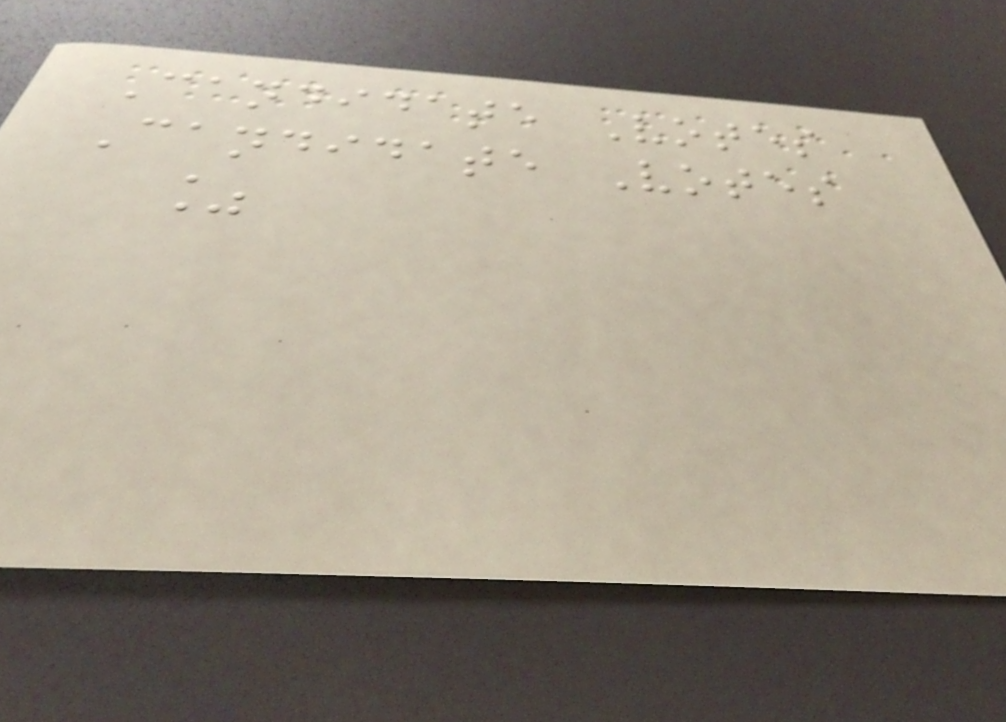Candidate Votes
Candidate Votes
%
